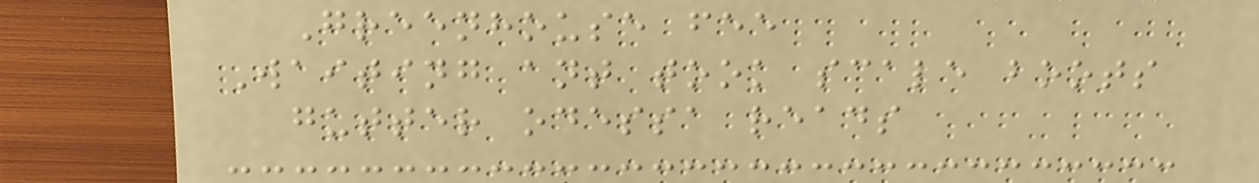Greenhouse fee
Waiting ant took scale boots
gutter odessa reads
